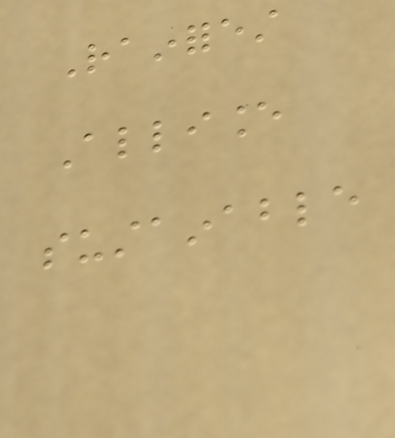Rainforest
Alliance
sustainable
